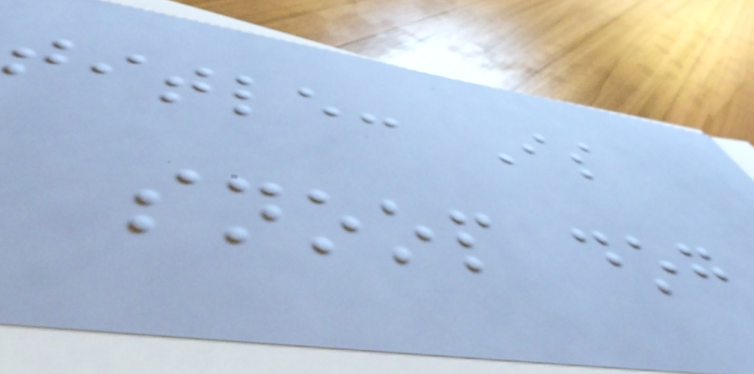title: Is
snoop dog
